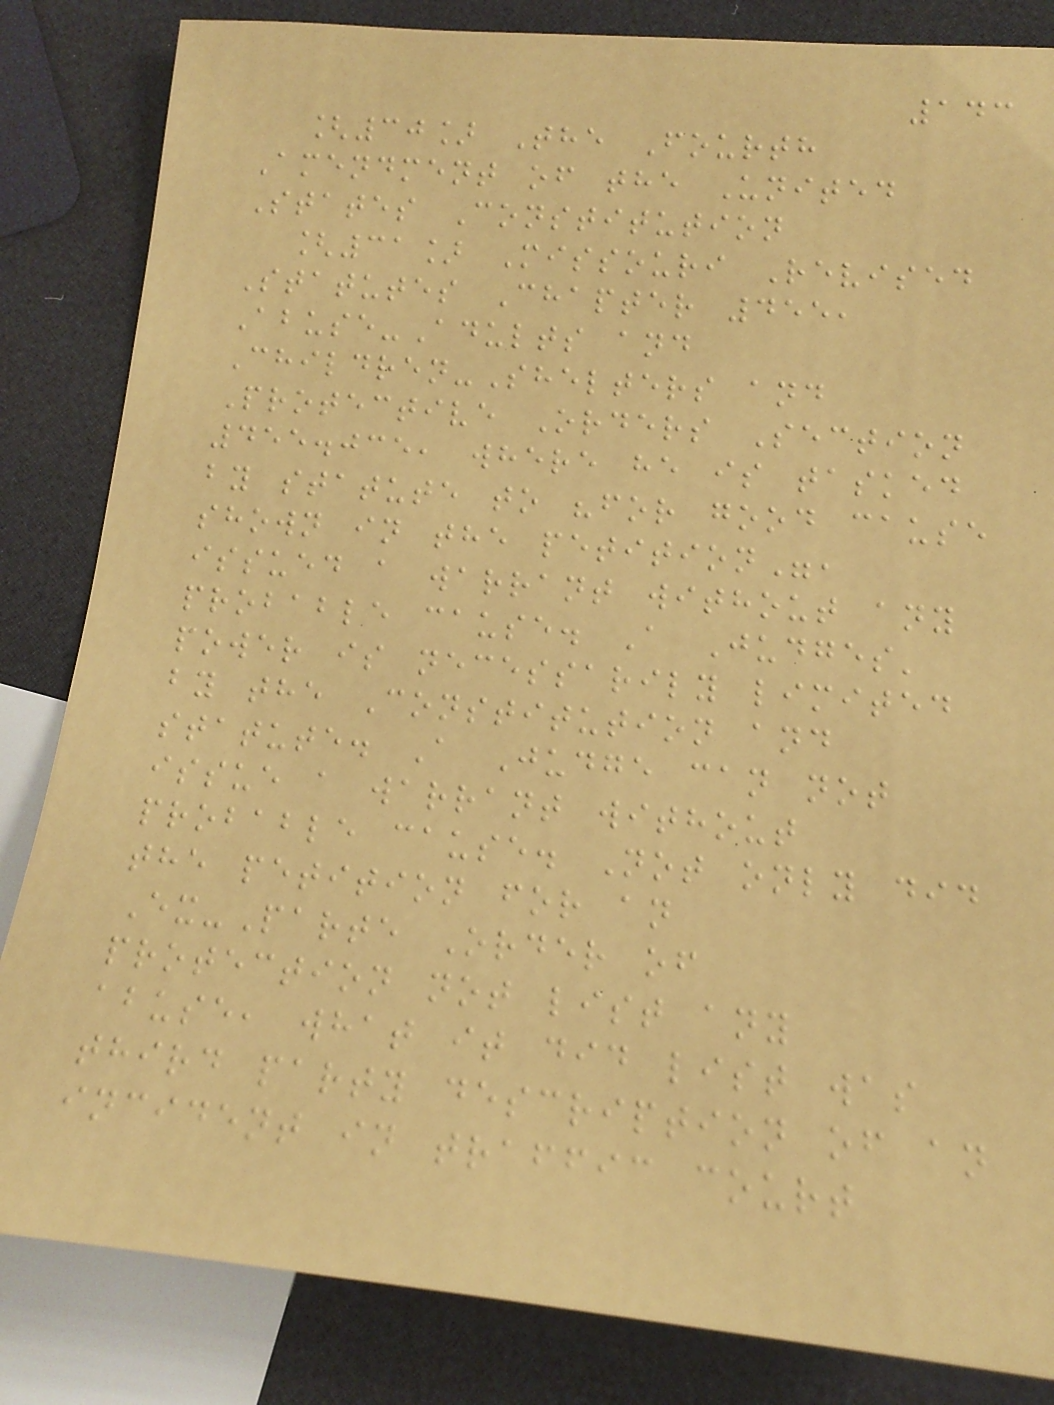143
[30] The Fourth
Amendment of the United
States Constitution
[31] Missouri Revised
Statutes Chapter 455,
Abuse-Adults and
Children-Shelters and
Protective Orders Section
455.035, where he is tasked
by statute to "for good cause
shown in the petition",
issued a warrant without any
probable cause. A Judges'
power is necessarily limited
by the Constitution and
statute. A Judge can not
issue a warrant without
probable cause. Not only did
the petition for an
Ex-Parte Order of
protection not list any
abuse, what it did list was
third party description of an
incident in traffic court
